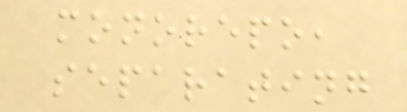monorepo,
separating
